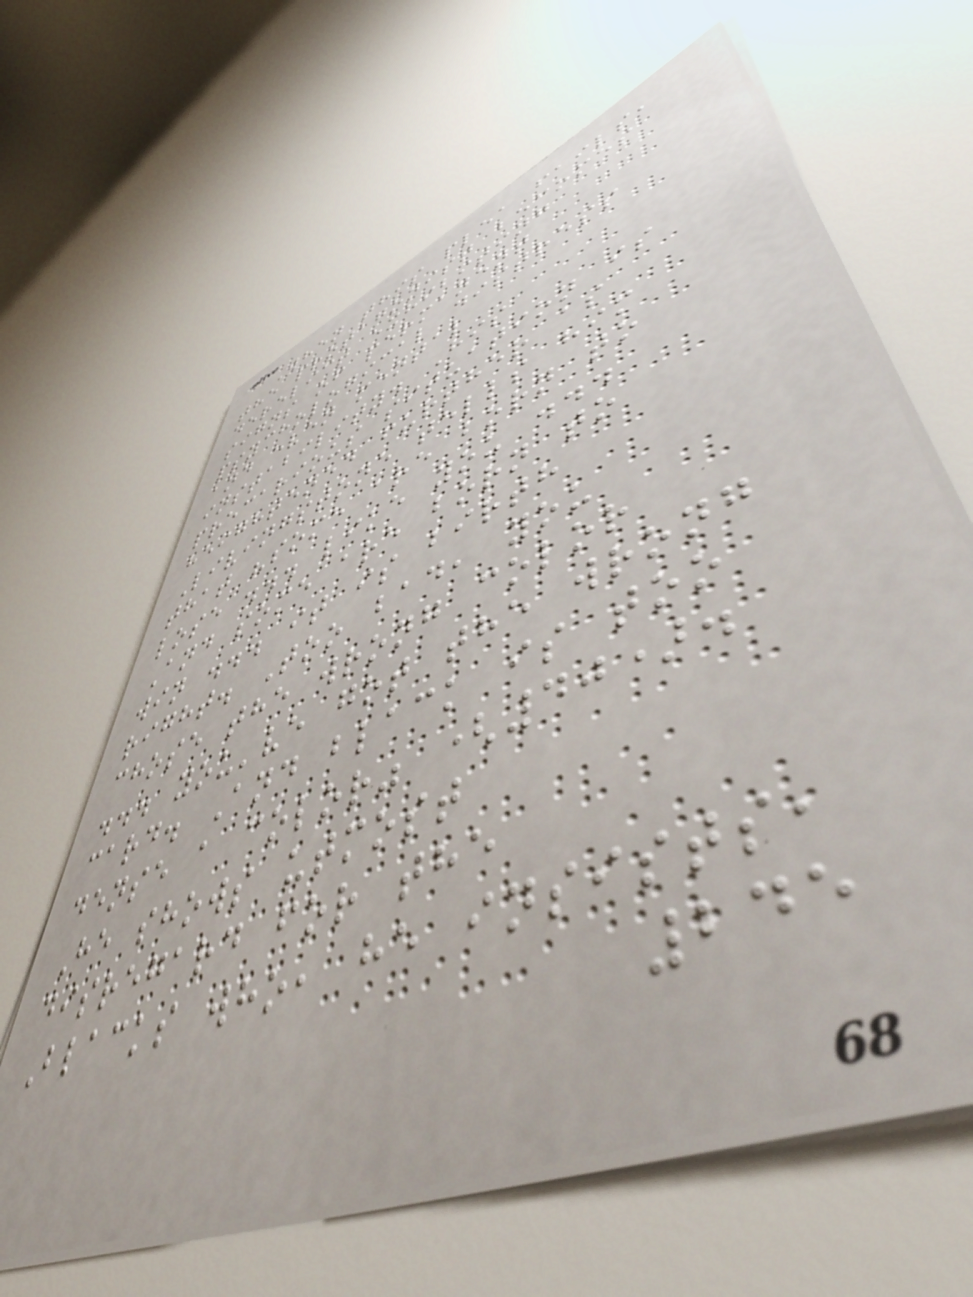When this plea fails,
the protagonist becomes
derelict exhibiting
signs of permanent
psychological distress
and even mental
instability. His
precarious situation is
heightened further as
Livingstone tells him
that "some are born to
lose ... like you ...
And some are born to
win ... it is birth
right. Too bad, you
chose the wrong color
... you've got the wrong
card. And black is too
dense a color" (40).
He shows utmost
disregard for the
Blacks who, he insists,
245
